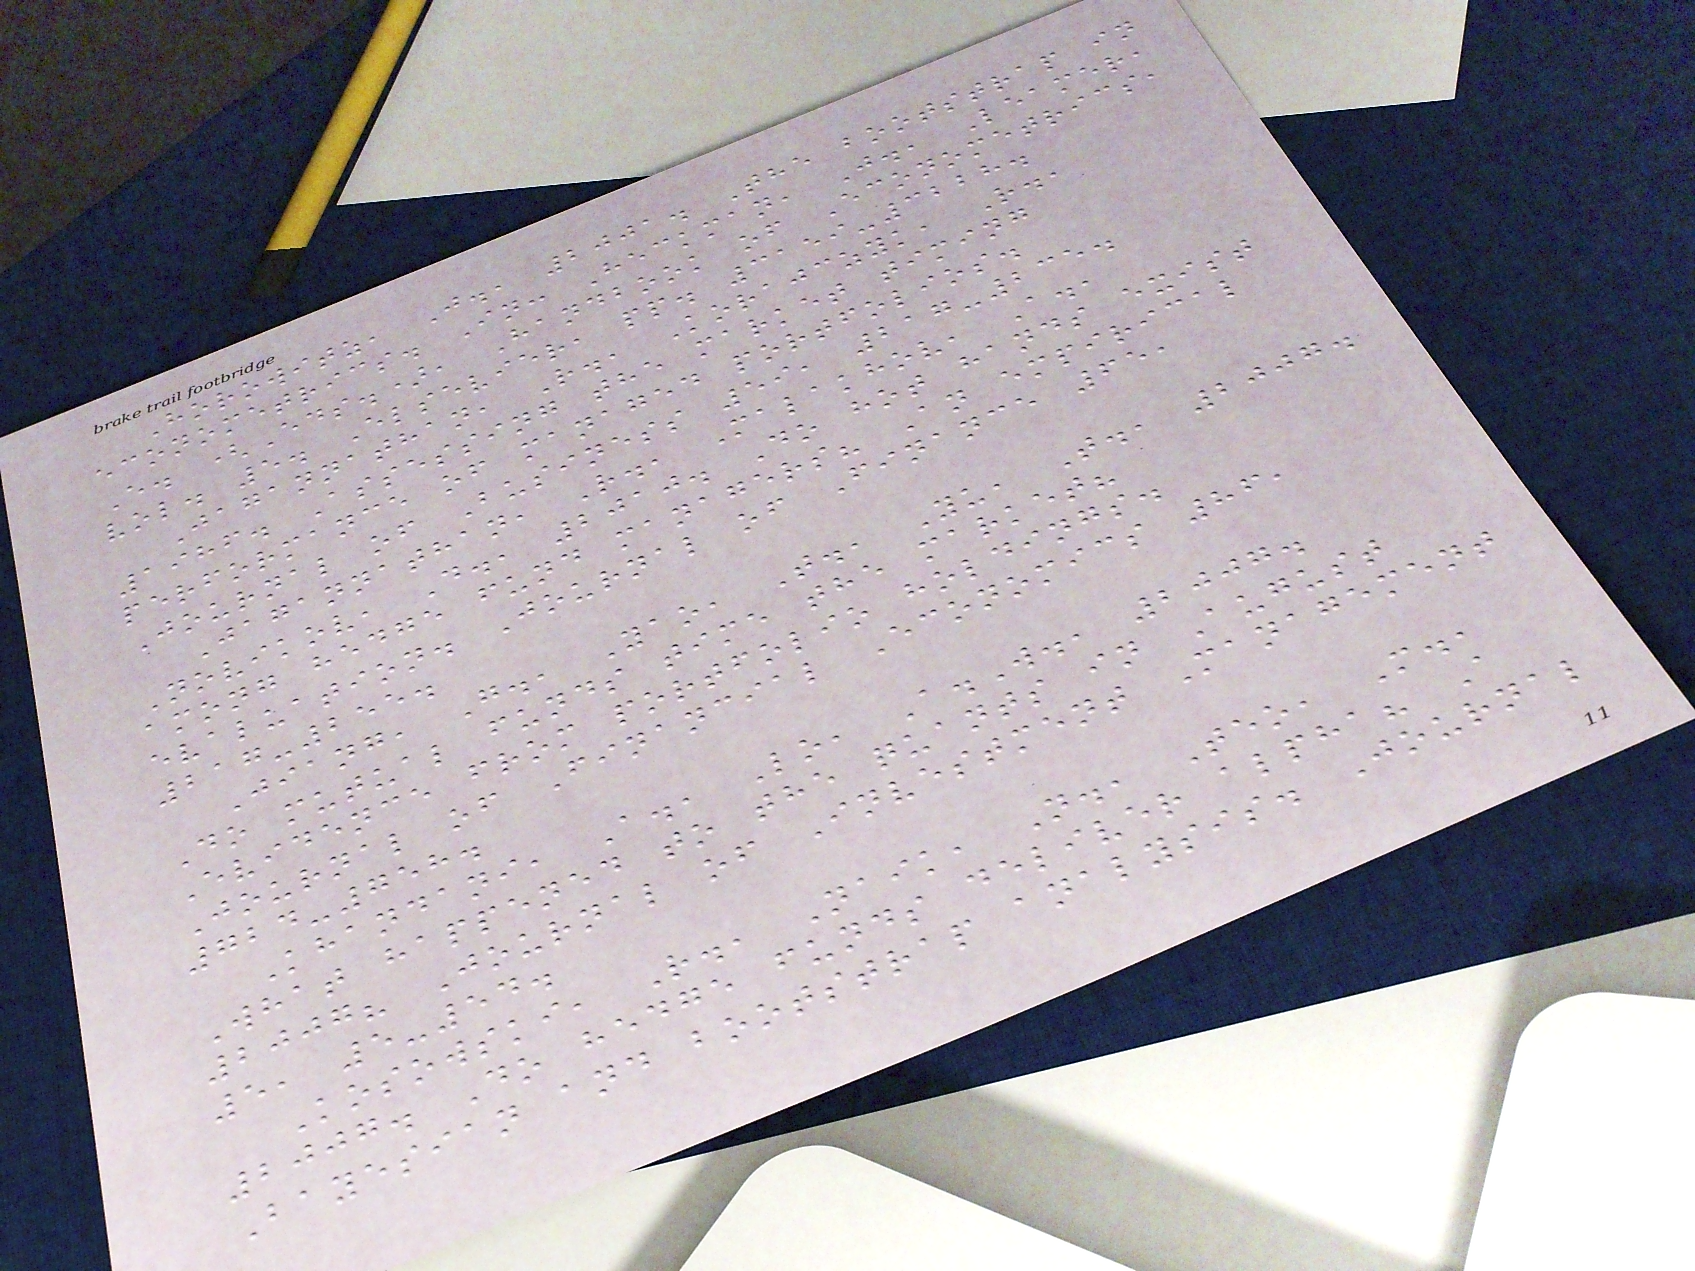Horowitz, J., 2001. The bootstrap in
econometrics. In: Heckman, J., Leamer,
E. (Eds.), Handbook of Econometrics,
vol. 5. Elsevier, pp. 3159-3228.
Jagannathan, R., Korajczyk, R.,
1986. Assessing the market timing
performance of managed portfolios.
Journal of Business 59, 217-235.
Jagannathan, R., Malakhov, A.,
Novikov, D., 2010. Do hot hands exist
among hedge fund managers? An empirical
evaluation. Journal of Finance 65,
217-255.
Jiang, G., Yao, T., Yu, T., 2007.
Do mutual funds time the market?
Evidence from portfolio holdings.
Journal of Financial Economics 86,
724-758.
Khandani, A., Lo, A.W., 2007.
What happened to the quants in August
2007? Journal of Investment Management
5, 5-54.
Kosowski, R., Naik, N., Teo, M.,
2007. Do hedge funds deliver alpha? A
Bayesian and bootstrap analysis. Journal
